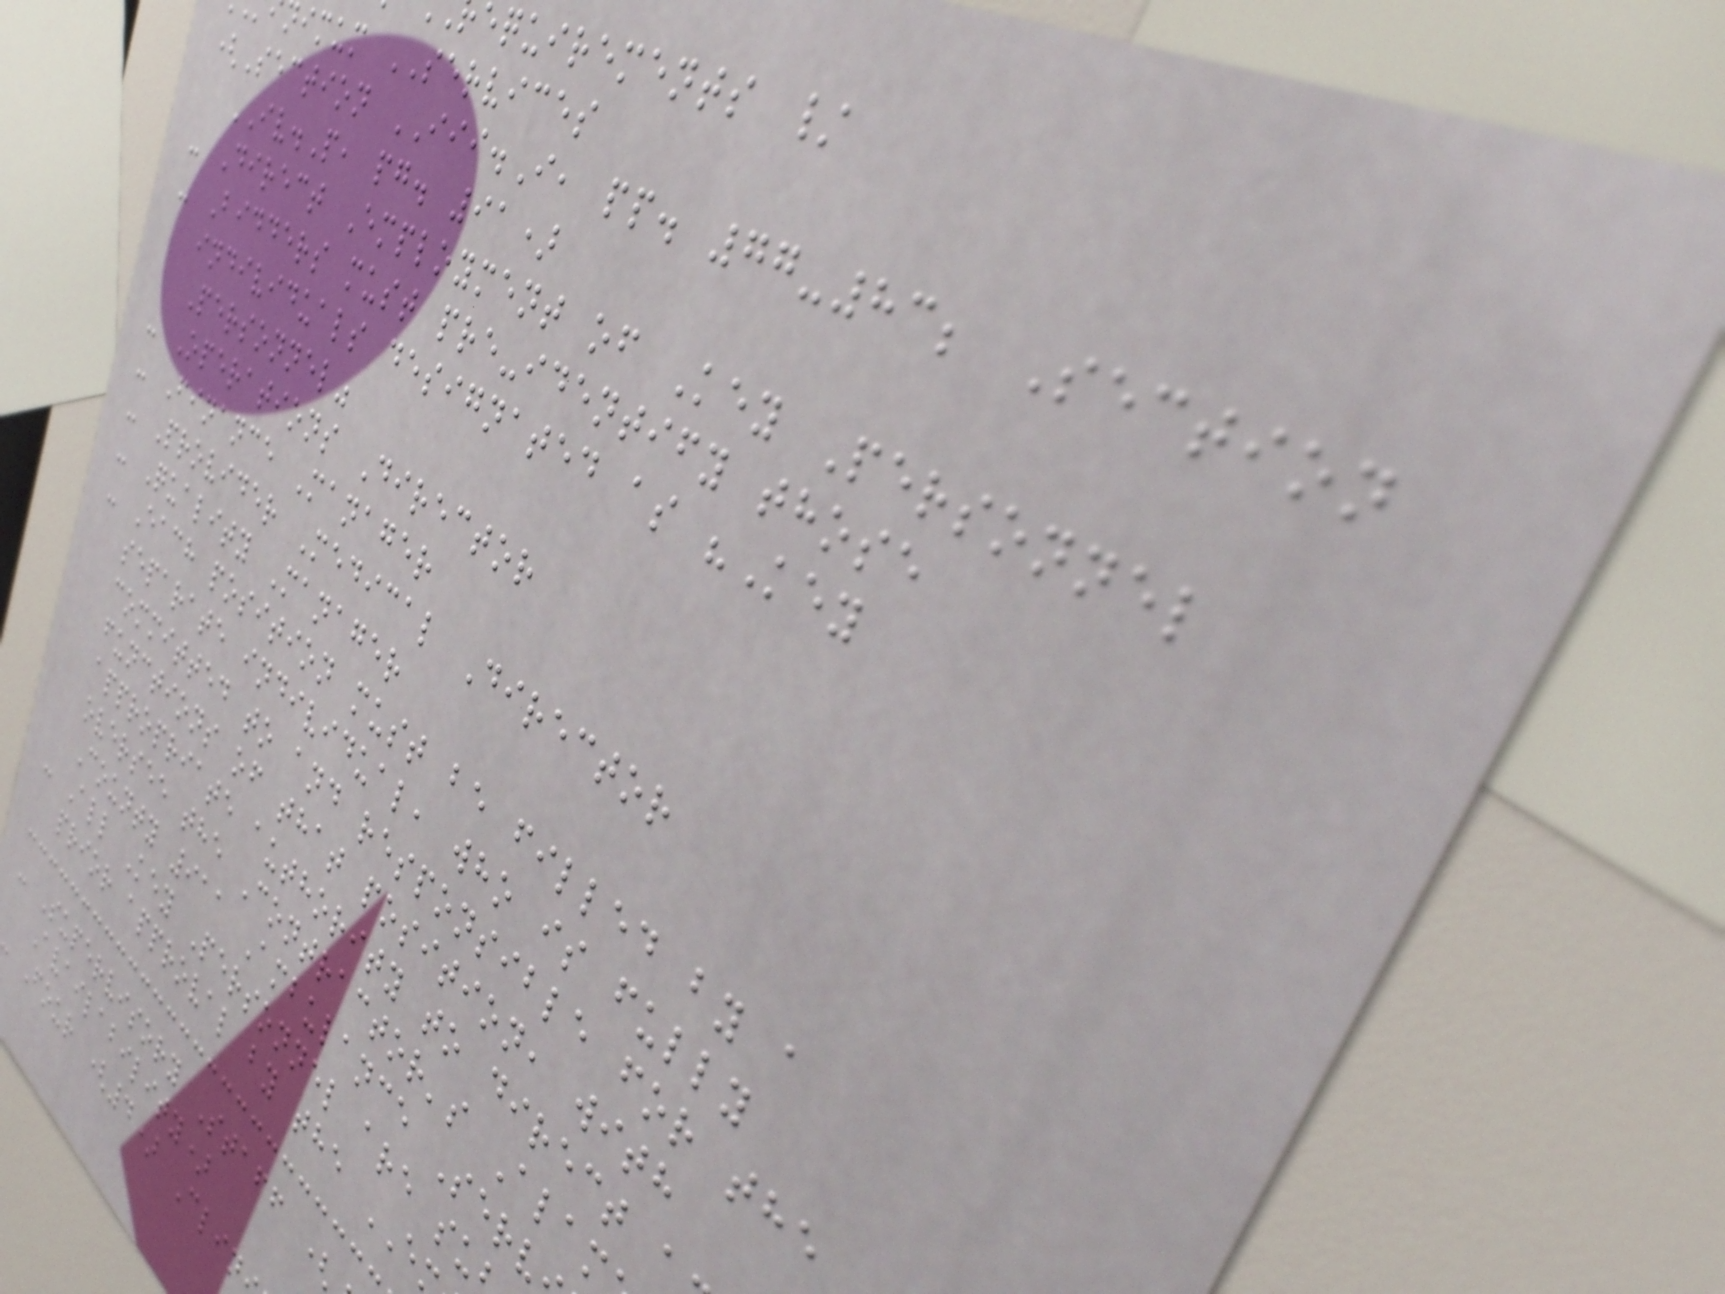equirements /
nimum SERVICES
(Section III.I, pp. 77-83; Section
IV.P, pg. 91)
- Direct Employment of Key Personnel
- Bidders must pre-identify those
individuals designated as "Key
Personnel"
- Operations Director
- Finance Manager
- Provider Medical Director
- Quality Manager
- Each position must be filled by a
separate individual, who is fully
committed to and responsible for the
functions of that position, with
appropriate authority to direct a
oversee the Contractor's Alam
County 911 Ambulance Serv
- All Key Personnel are su
prior approval by the
- Supervisory Staff (
Availability)
- Four (4) Clin
